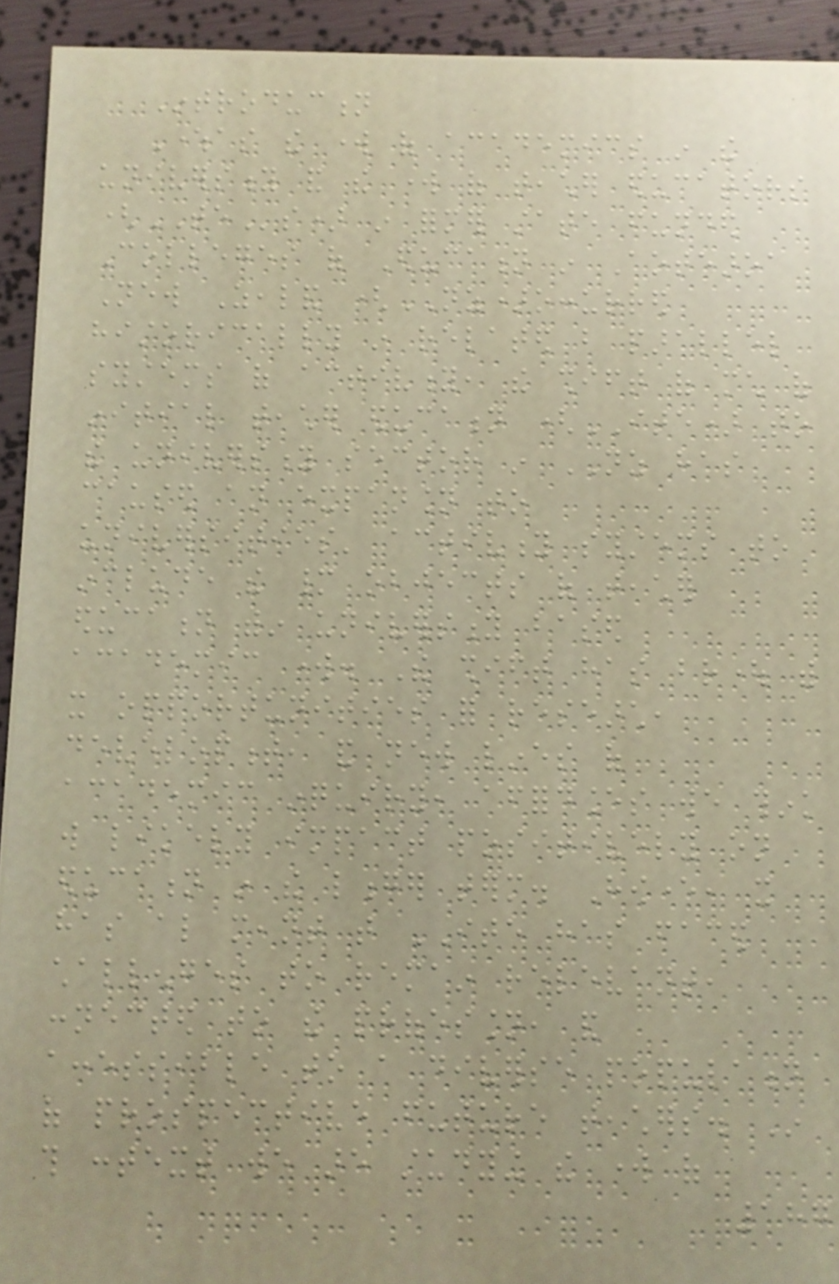Introduction
Whereas the work of academics in the
university and the work of teacher educators
(TEs) in former state funded
Colleges of Education in Aotearoa
New Zealand (NZ)occurred
historically in related but parallel
systems of activity, the shift of much of
initial teacher education (ITE) to
the university sector in NZ has
caused an expansion to
universities' activity systems to
include the many objects of teacher
education within university based
academic work. The shift has brought with
it opportunities for research,
development, and new lines of
academic inquiry, affordances we think
will likely impact positively on
education in the longer term. However, it
has also meant that ITE has faced
challenges to remain relevant,
connected to the profession, and
accessible to a diverse population
of prospective future teachers. In
this context we are studying the work of
187
